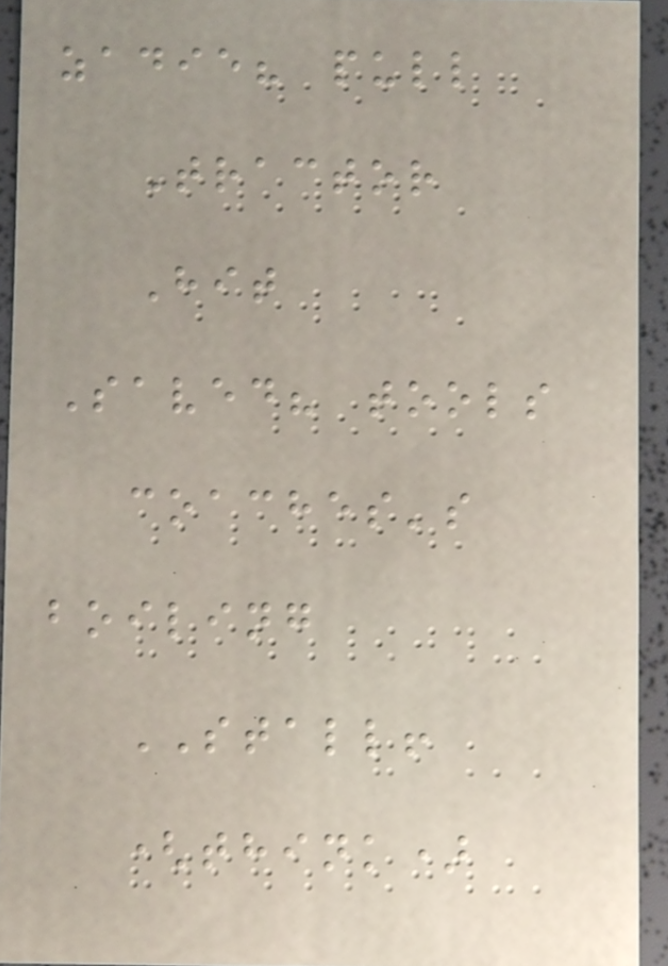zadie? pull
Tractor
Hit
Saved? tools
coaches's
boiling
STALL!
(think)
